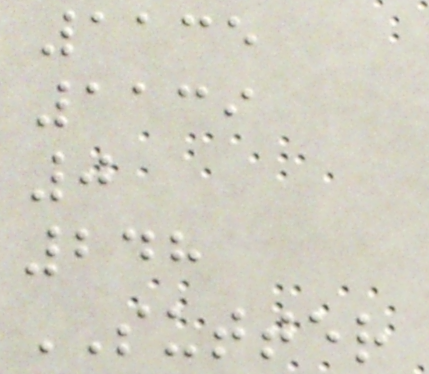1135
1139
0
248
SUTTER
